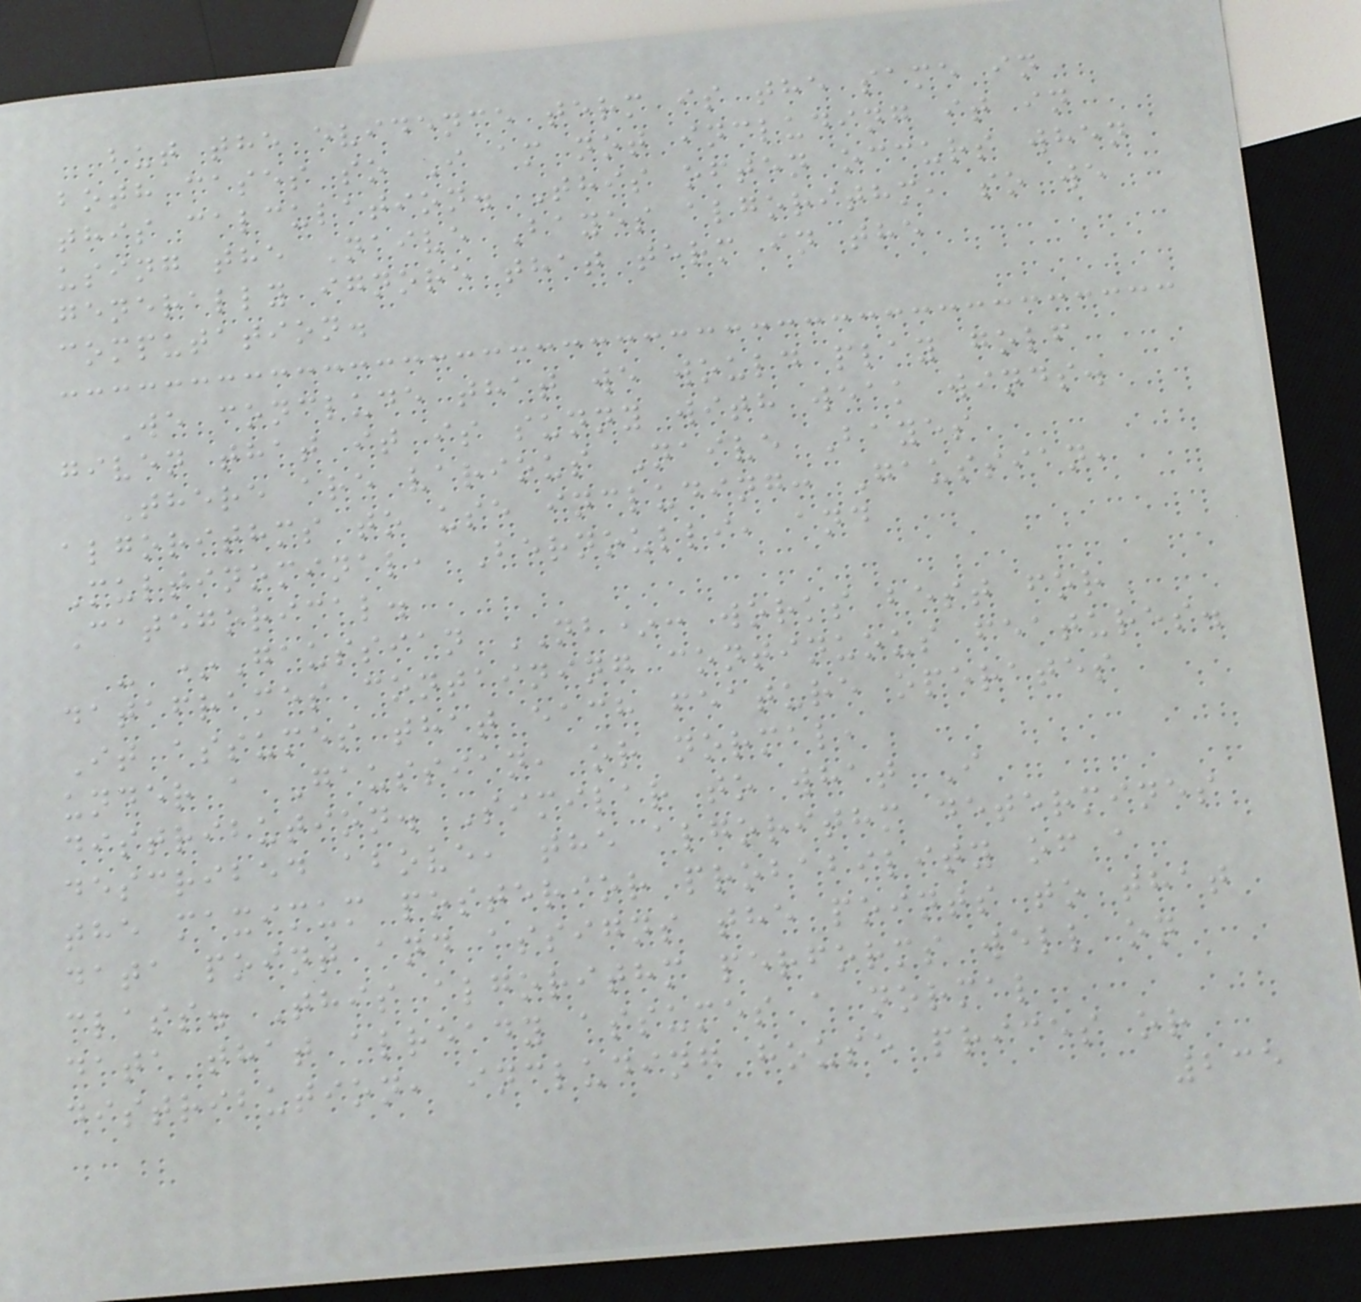but the evidence term is the same in
both cases so I am not including it in
this calculation. This often occurs when
using the Naive Bayes algorithm, so we
generally ignore that term in the
computation.
We conclude that we would play golf
given that it is sunny with weak winds.
There are various Naive Bayes
algorithms to use including: Gaussian,
Multinominal, Bernoulli, and
Categorical.
- *Gaussian NB*: works best for
dataframes containing continuous features.
It assumes that each feature operates
under a Gaussian, or normal,
distribution. Similar to what I
described above, the algorithm determines
the maximum posterior probability of a
data point and assigns the points to that
class. This algorithm performs well on
data that already assumes a normal
distribution, including house prices or
235
